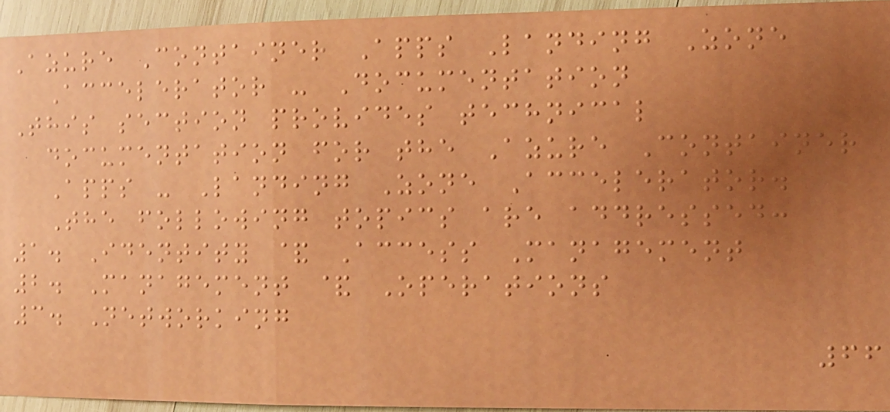Azure Container Apps Landing Zone
Accelerator - Documentation
This section provides technical
documentation for the Azure Container
Apps - Landing Zone Accelerator.
The following topics are addressed:
1. Identity & Access Management
2. Management & Operations
3. Networking
66
